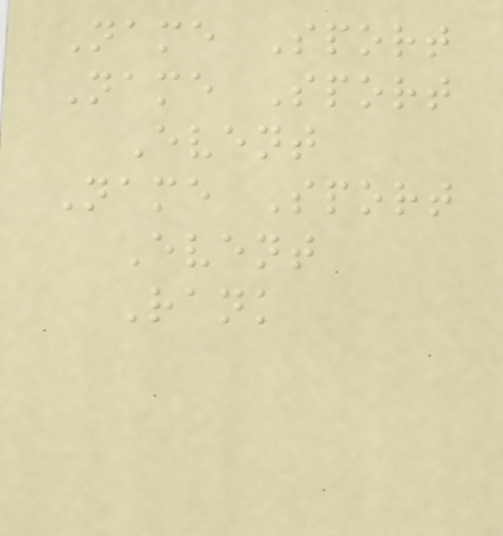Name Sport
Name Sport
Event
Name Sport
Event
Rank
